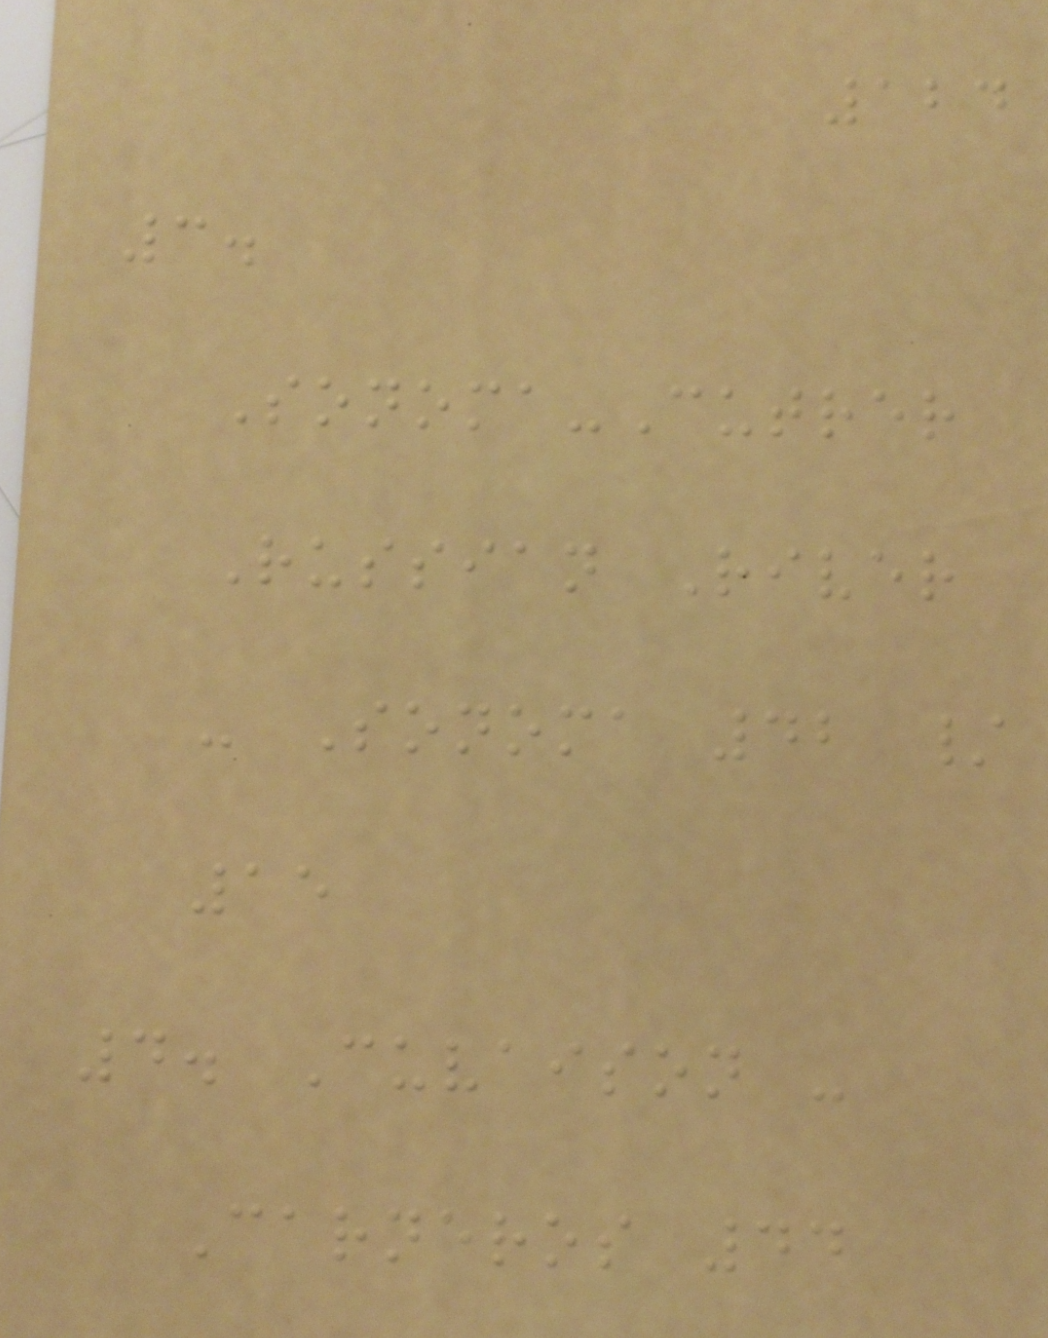124
3.
Sonoma-Cutrer
Russian River
- Sonoma 42 /
15
4. Cuvaison -
Carneros 44
